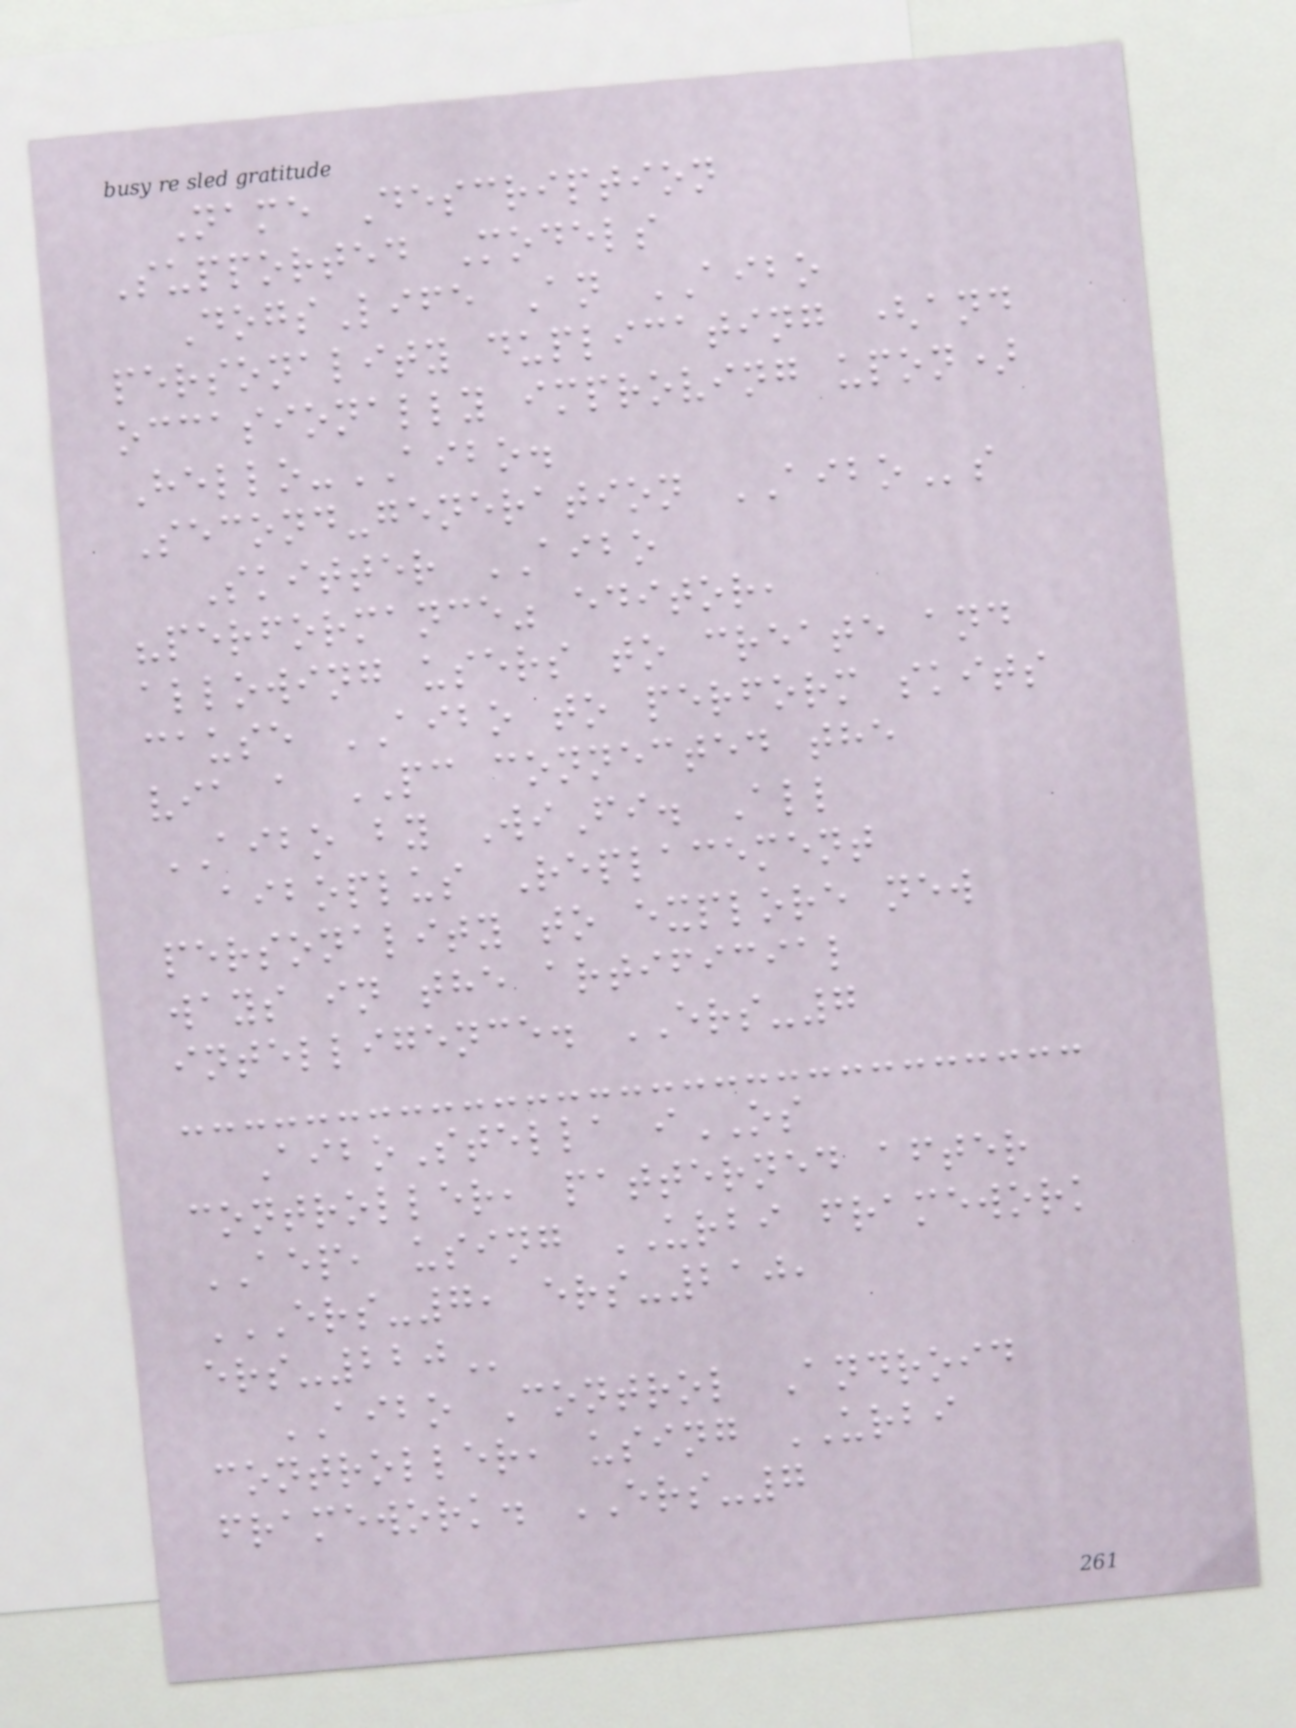Name Description
Supported Models
DogsLife An AIBO
personality duplicating (and
occasionally improving upon)
Hello-AIBO.
Second-generation AIBOs
Skitter AIBO
"performance" editor,
allowing users to create and
cause AIBO to perform skits
via a PC connected the
AIBO by WiFi. All
aiboplus Replacement
personality to explore new
ways in the artificial
intelligence. ERS-7
AiboStella iOS
controller, patterned after
AEP, using URBI framework
ERS-7, ERS-210,
ERS-220
AIBO Control Android
controller, using URBI
framework. ERS-7
